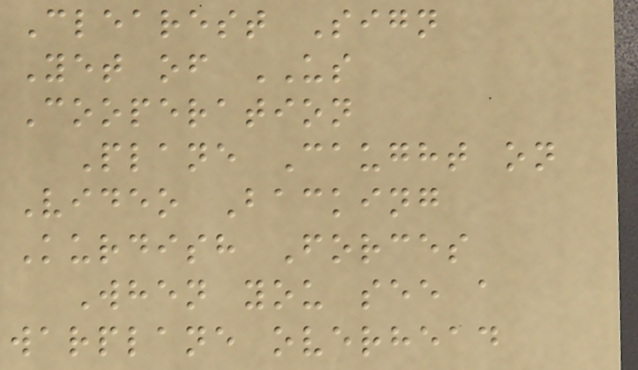Clearest Sign
Yet of US
Cooperation
Plane Caught on
Video Backing
Kurdish Forces
When you see a
warplane overhead
